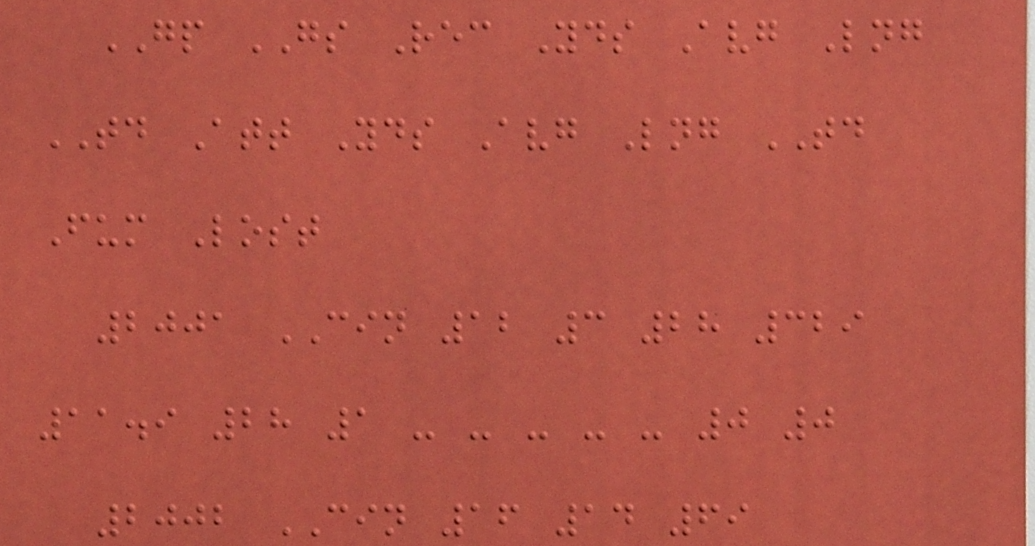GP GS Rec Yds Avg Lng
TD Att Yds Avg Lng TD
Fum Lost
2001 CIN 12 3 28 329
11.9 28 1 - - - - - 0 0
2002 CIN 16 14 69
